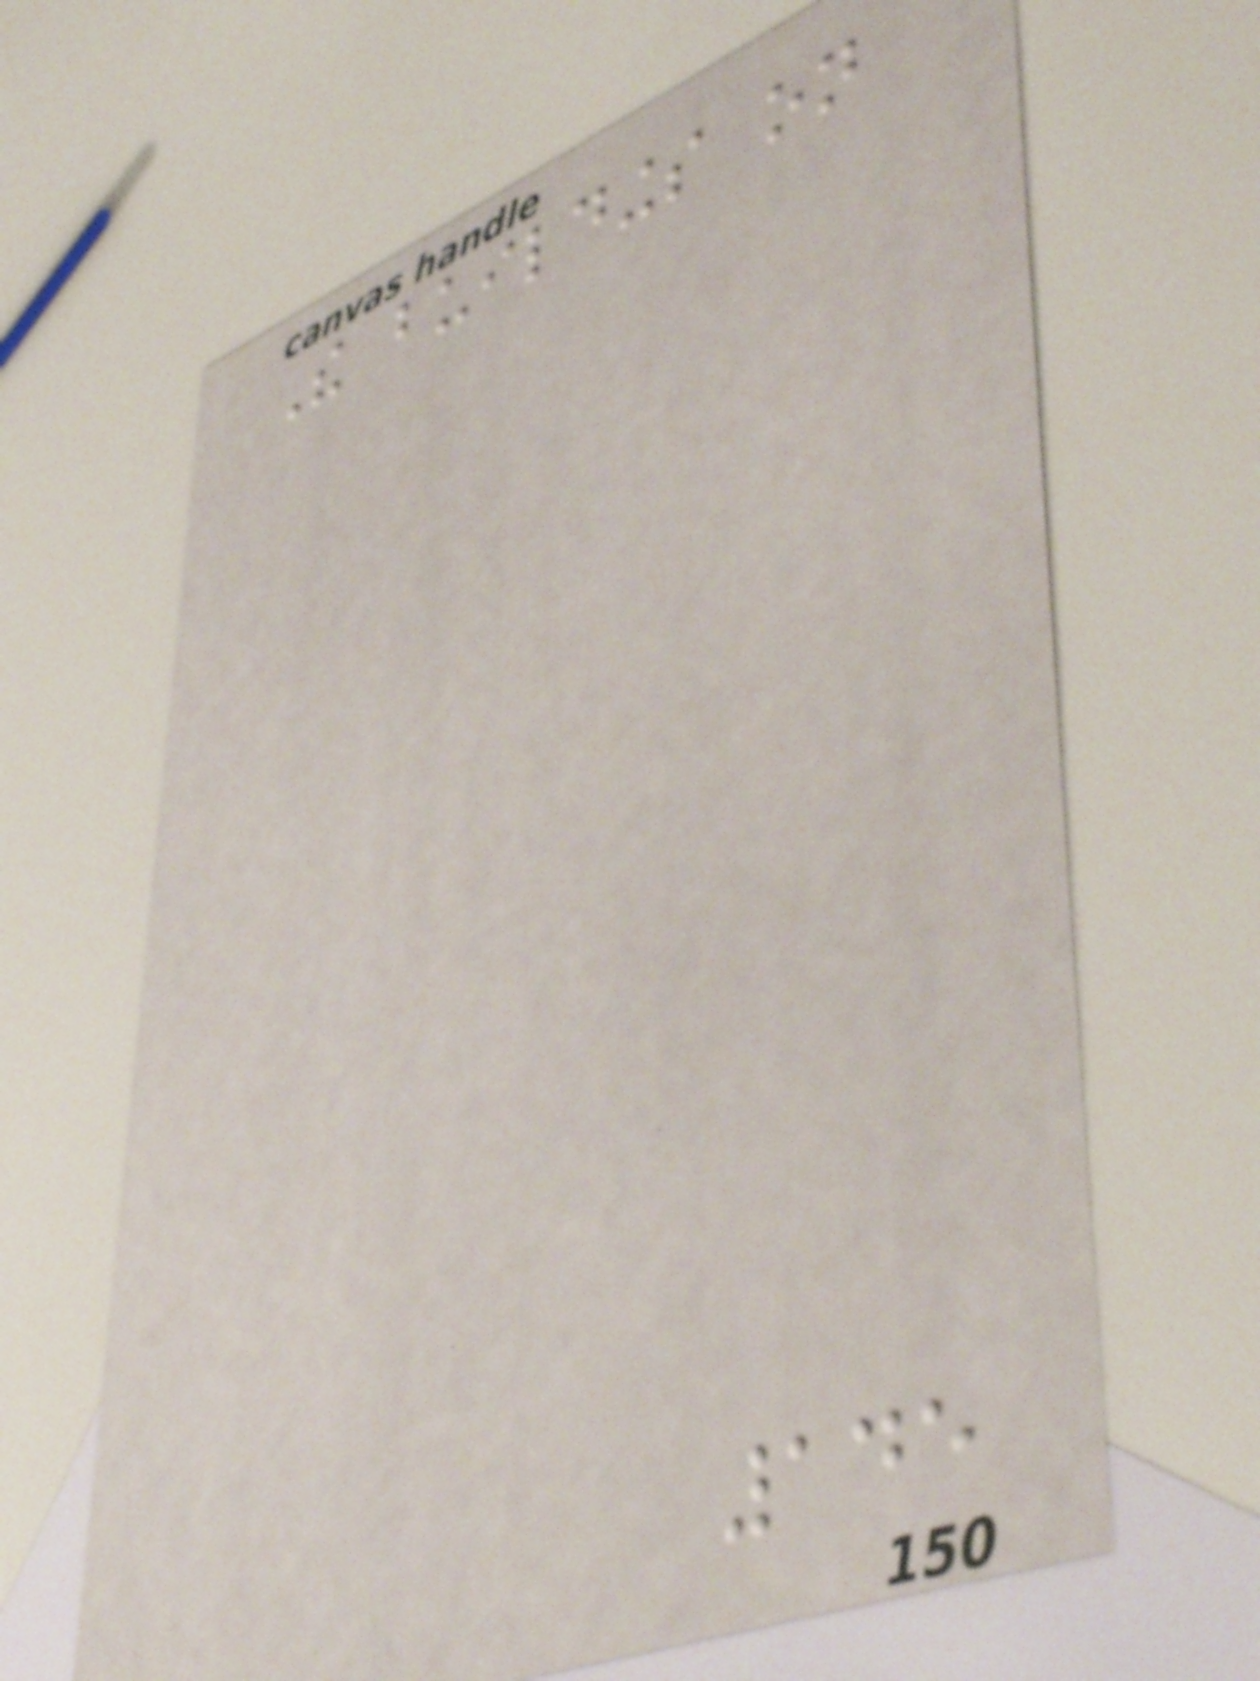The buildings on
145
